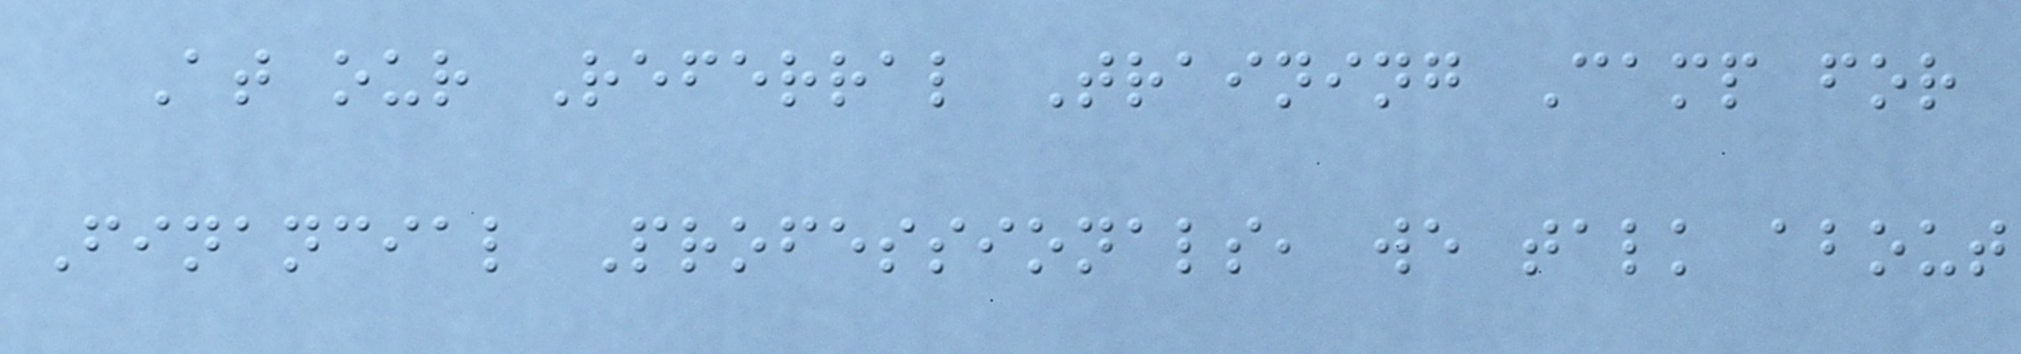At our Referral Training Camp for
Financial Professionals, we talk about
